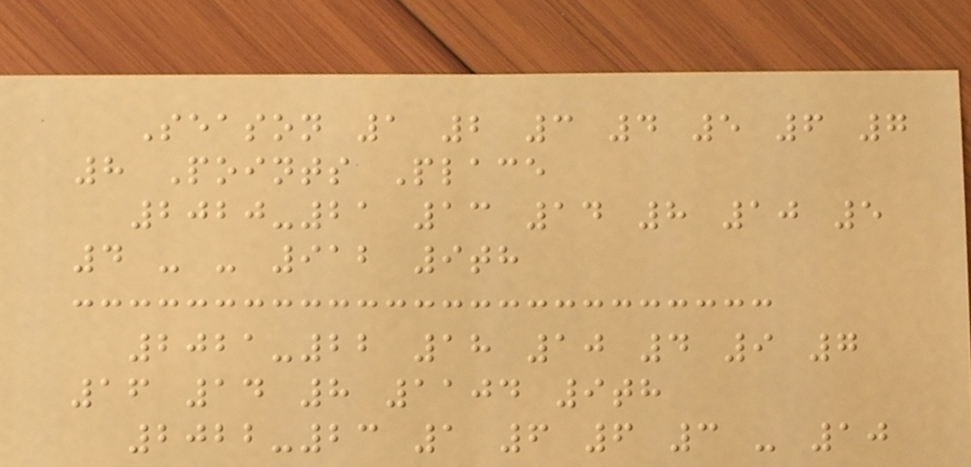Season 1 2 3 4 5 6 7
8 Points Place
2020-21 13 14 8 10 5
4 - - 912 9th
2021-22 18 10 4 9 7
16 14 8 1104 9th
2022-23 1 6 6 3 - 10
